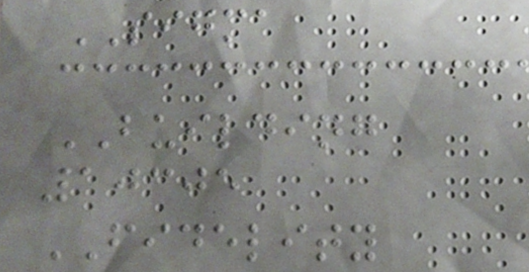SIGMA
BUILDING
10305
FIDELITY
